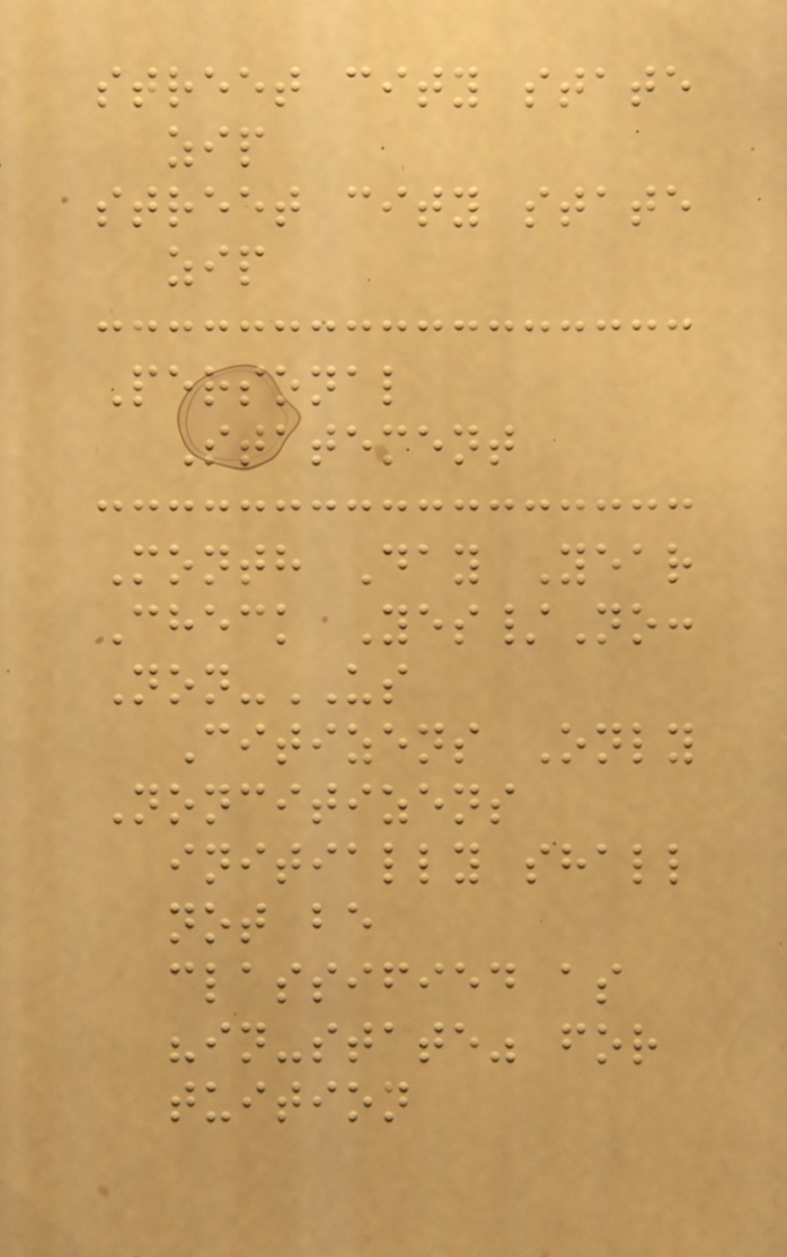street city state
zip
street city state
zip
Personal
Statement
Month Day Year
Check Yes/No:
Non-US
Citizens Only
Noncitizens
initially shall
not be
classified as
"in-state" for
tuition
